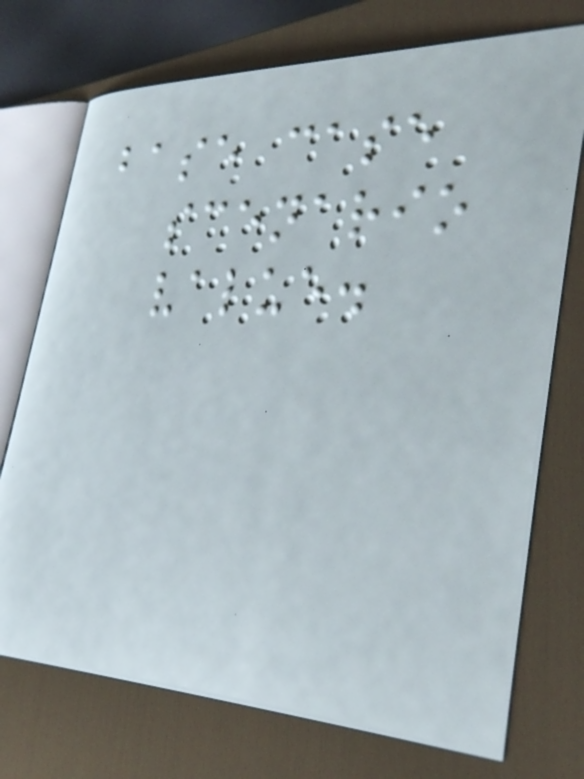base case
scenario
value.
